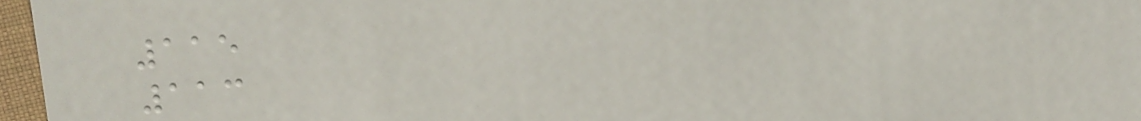115
113
